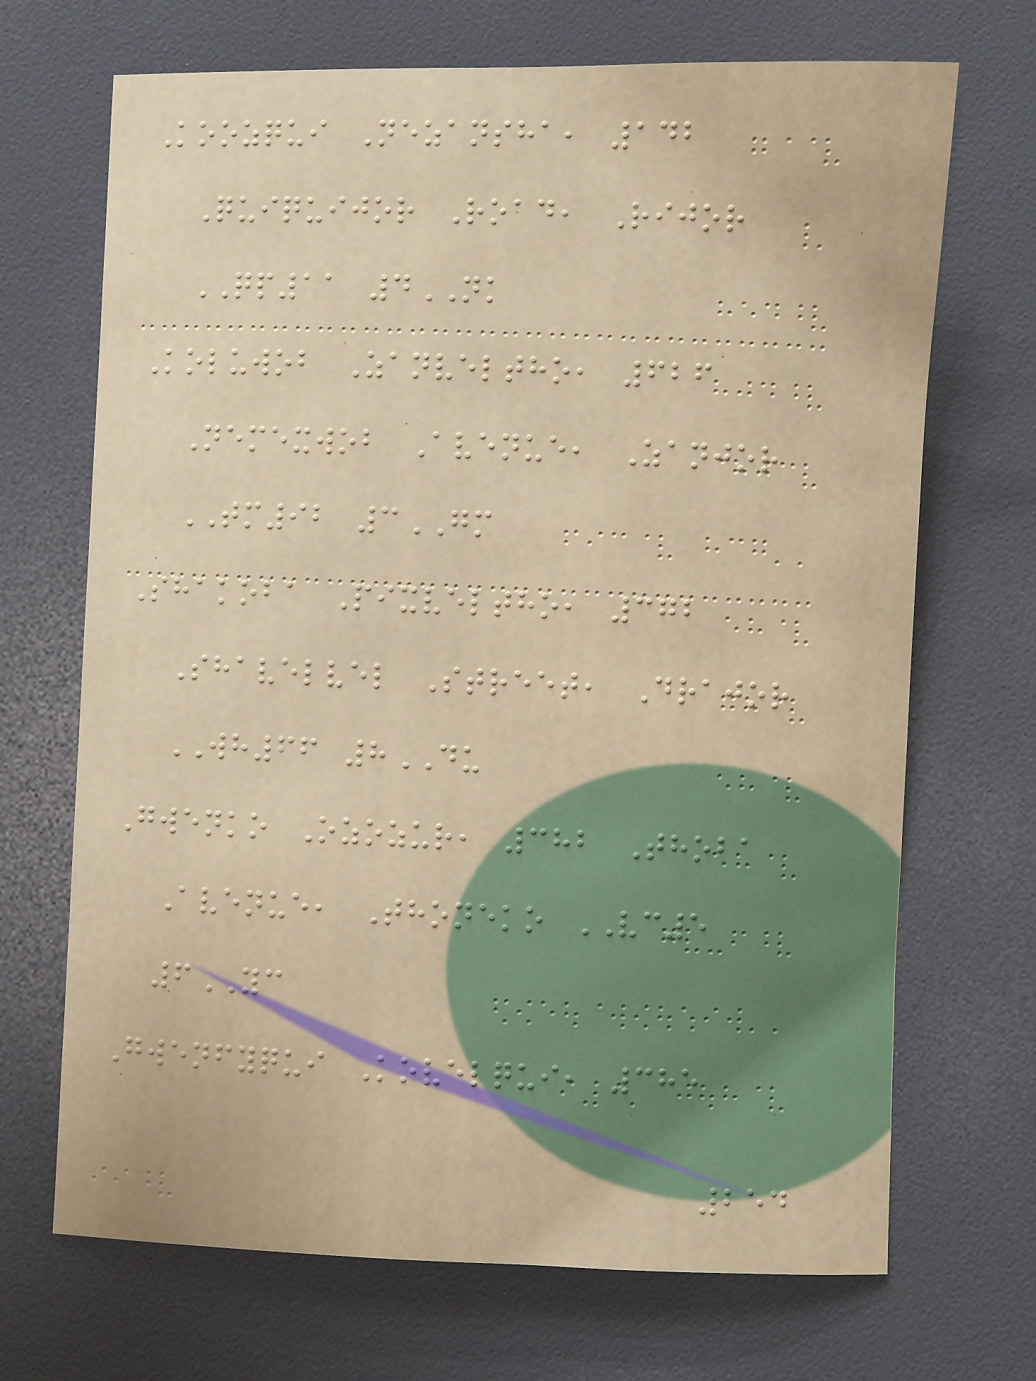Koozqui Nezansha, 142
Quiquijor Road, Rijor
QP11 4NK
Koluwob Zanveltho, 626
Nemexwob Avenue, Zanjor
TM92 3GM
Shakoba Pixveltho, 372
Shavelvel Street, Drajor
WH66 8DU
Gwenko Ozozur, 382 Thoba
Avenue, Thoneko VC5
6YC
Gwenfyqui Kovelqui, 385
254
